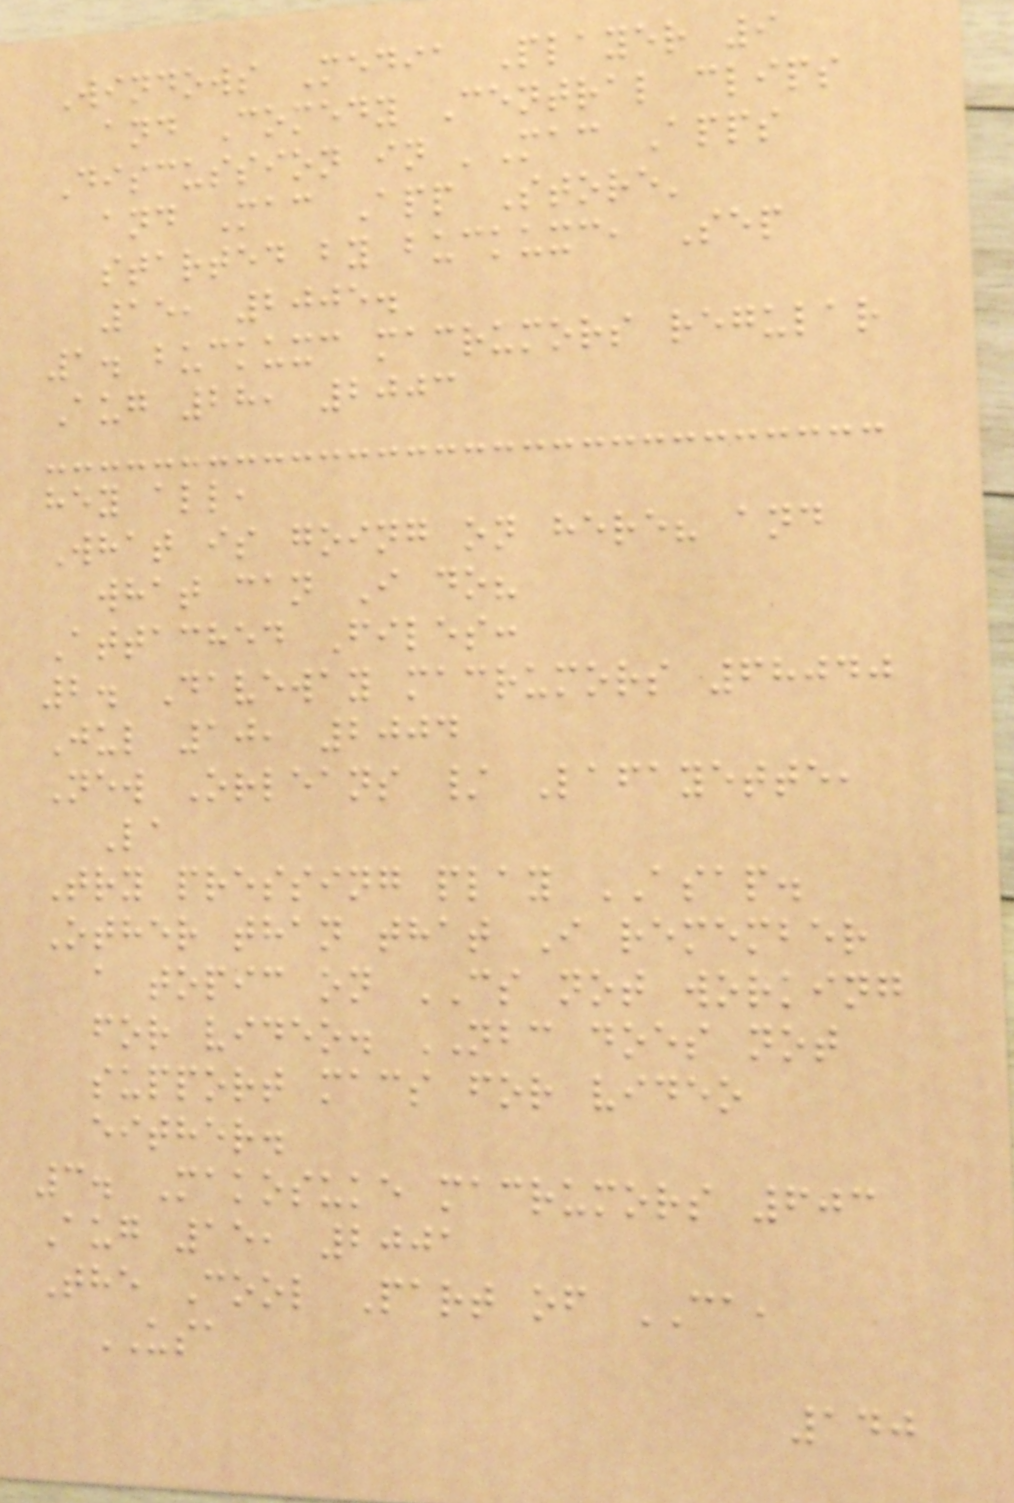Windows Media Player 9
and Comedy Central clips
Discussion in 'Mac Apps
and Mac App Store'
started by buckuxc, Sep
15, 2005.
1. buckuxc macrumors regular
Aug 28, 2003
hey all,
What is going on here? and
what can I do?
Attached Files:
2. Daveway macrumors 68040
Jul 10, 2004
New Orleans / Lafayette,
La
Try pressing play ASAP.
Other than that I remember
a topic on CS not working
for video. NBC does not
support macs for video
either.
3. Makosuke macrumors 603
Aug 15, 2001
The Cool Part of CA,
USA
140
